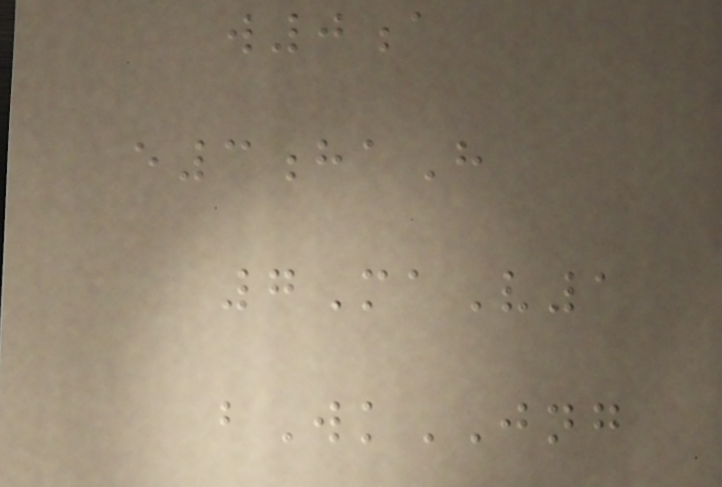w0a
e3haH
7MaV1
bWkJNG
